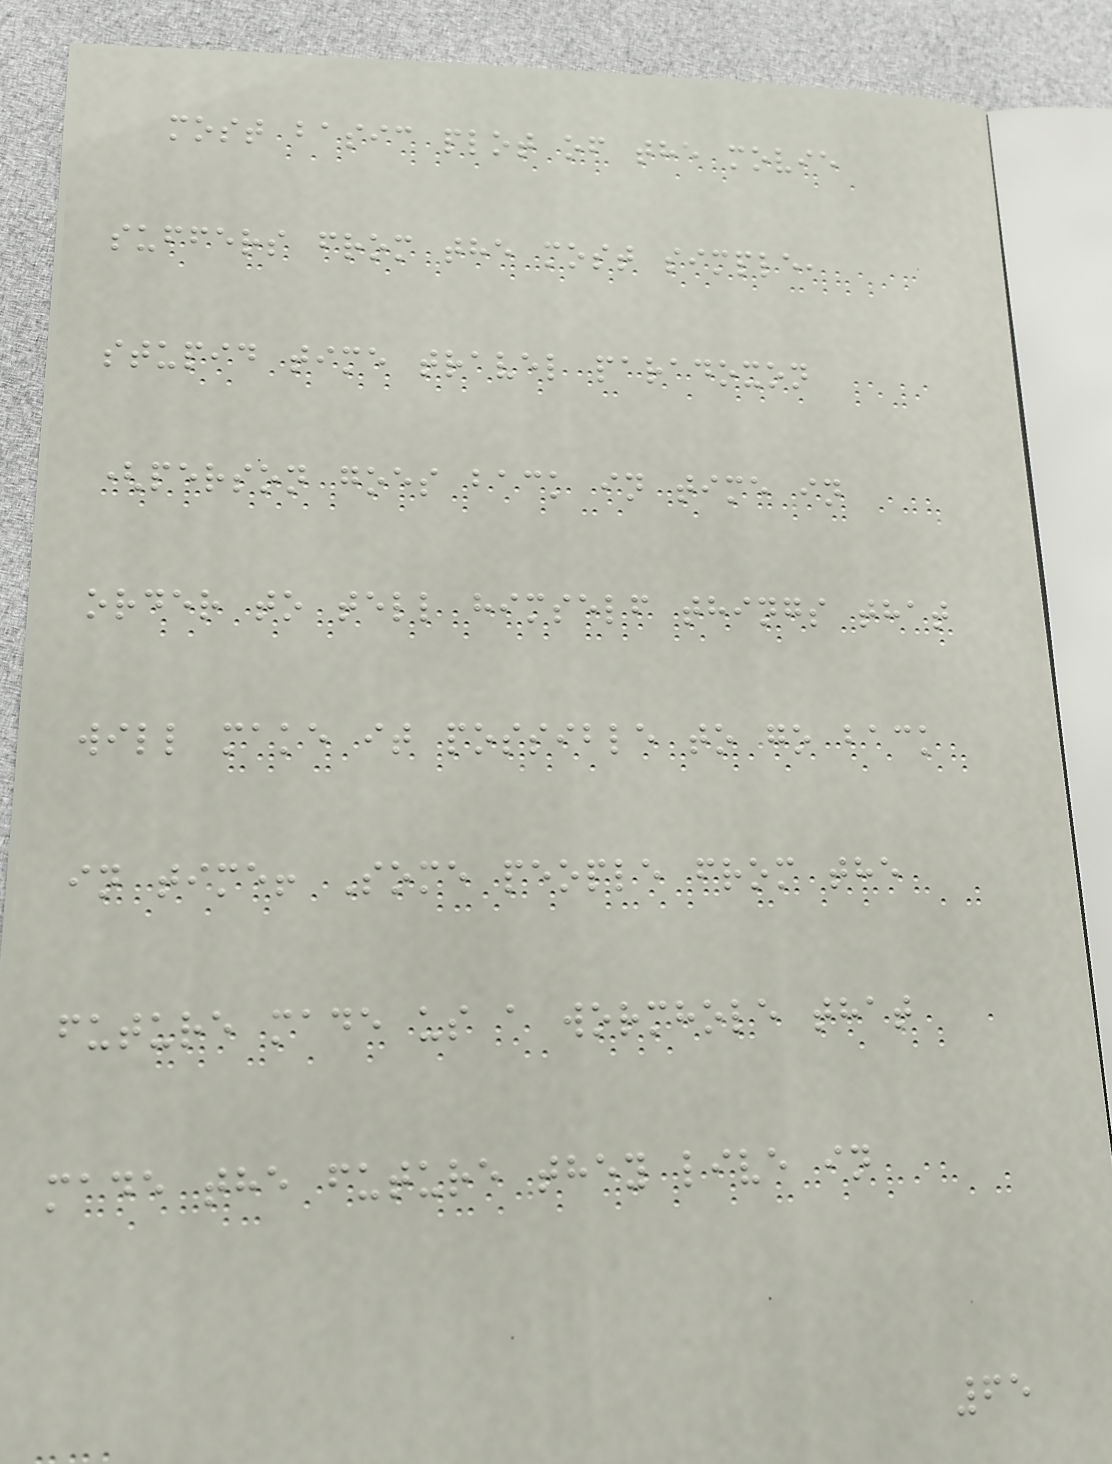most basic plot of the movie
suffers from the most simple,
stupid time travel paradoxon
(person goes back in time in
order to tell himself things that
will make it possible to go back
in time! Some people from the
future made us a wormhole that
made the future they live in
65
